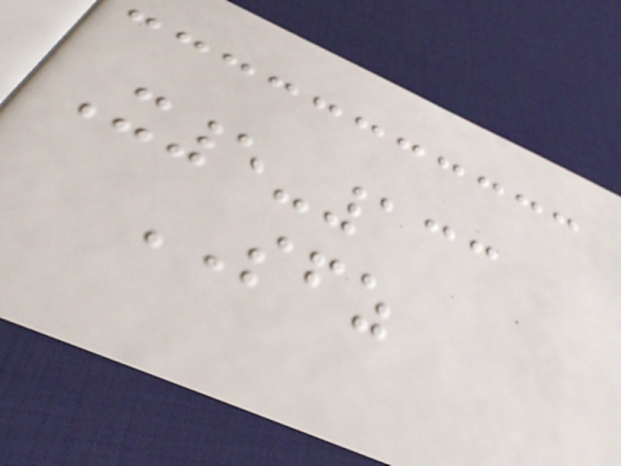X5-133
SFZ
